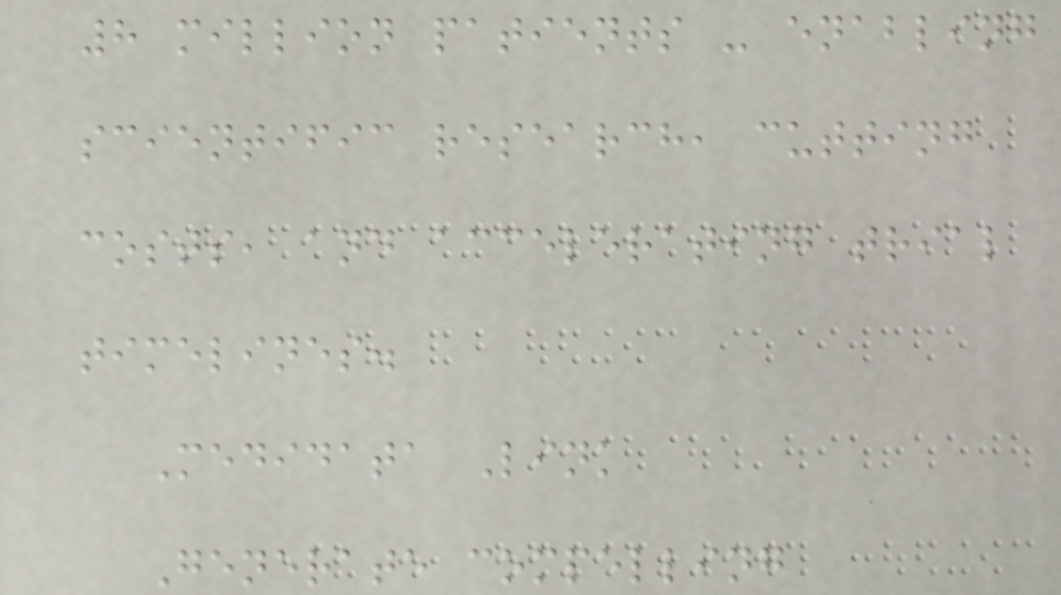8 million patients - enabling
scientific research, cutting
costs, and accelerating trial
timelines.
Medidata Link
Generate compelling
